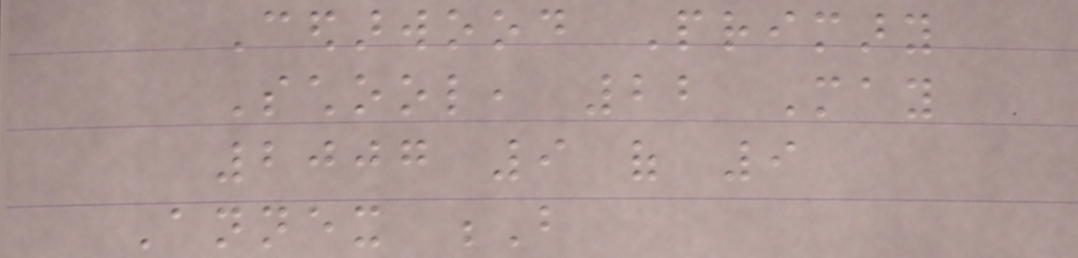Cedarwood Primary
School, 22 May
2007 9 of 9
Annex B
